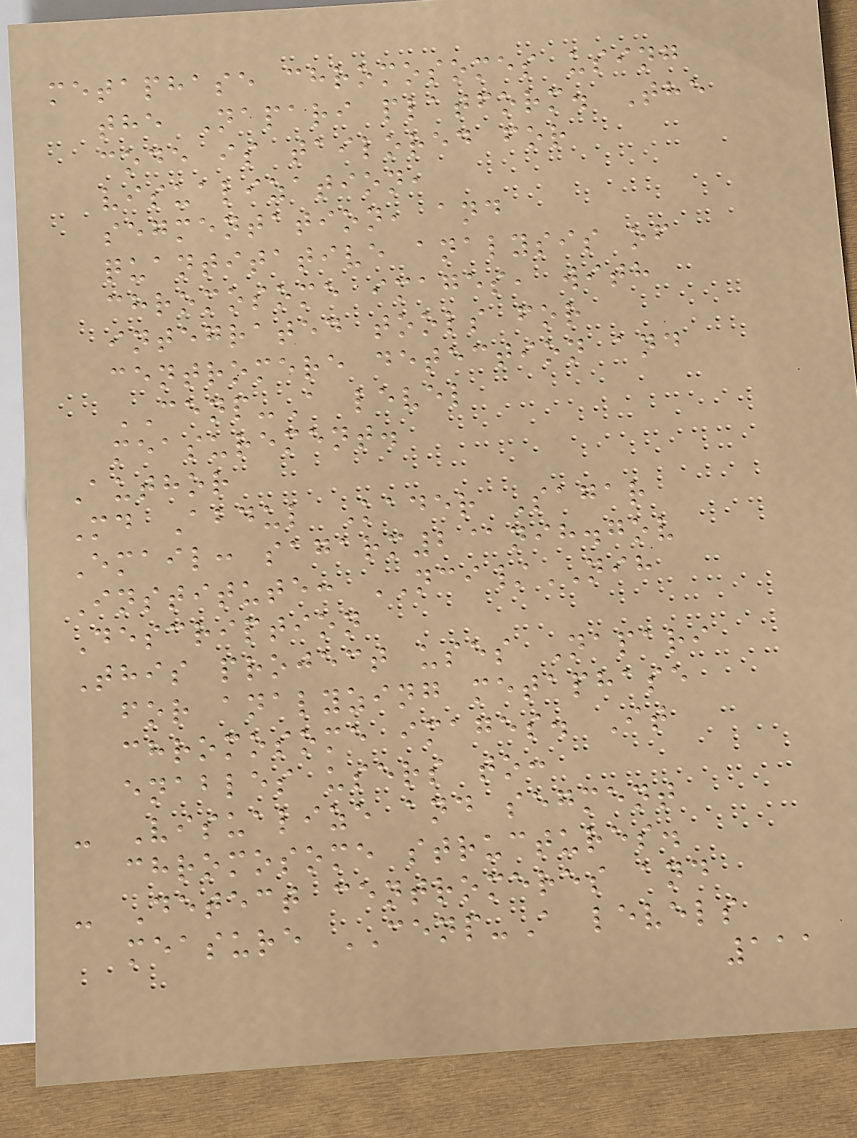metaphase chromosomes using
the Napari platform. The
code is tailored for
visualization,
segmentation, and
quantitative analysis of
chromosome images, with
integrated tools for
centromere detection and
CENP-A level
measurement.
Author
Md Abdul Kader Sagar
Email: sagarm2@nih.gov
Institute: NCI/NIH
Description
This project uses Napari
for analyzing metaphase
chromosome images. It
enables users to:
- Visualize and segment
chromosome structures.
- Detect centromeres and
measure CENP-A levels
111
